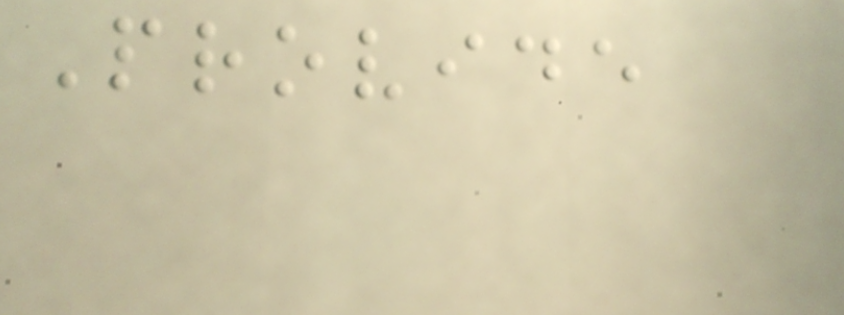Provide
